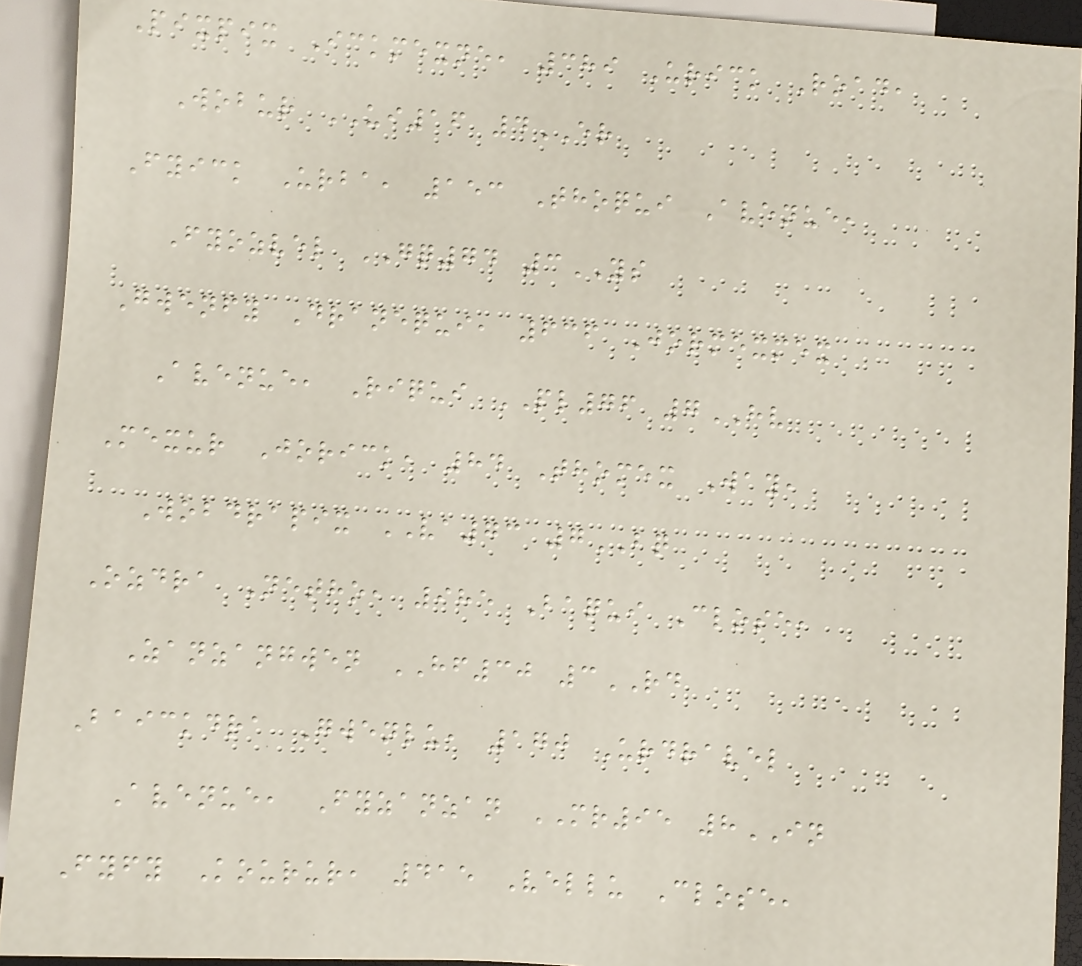Pixpix Ickmexne, 389 Urick Road,
Wobur UI16 4ER
Fyick Urba, 153 Thoqui Avenue,
Fyozvel GQ74 3YS
Gwenfy Dranequi, 636 Jormexmex
Avenue, Riqui PL76 7HV
Mexur Jorick, 84 Thomex Way,
Wobdrapix VA73 7BQ
Ozdra Netho, 985 Baqui Close,
Zanzangwen HF30 3RD
Baickdra Gwenlu, 170 Urdravel
Avenue, Fyzanzan MR95 8IN
Fyfy Kourur, 415 Vellu Close,
